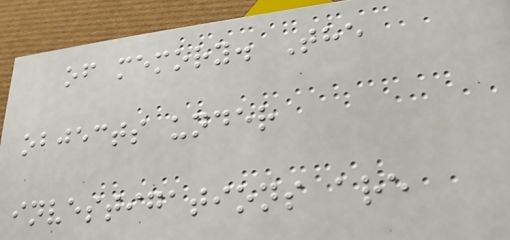of memory. The
objects under
investigations are
